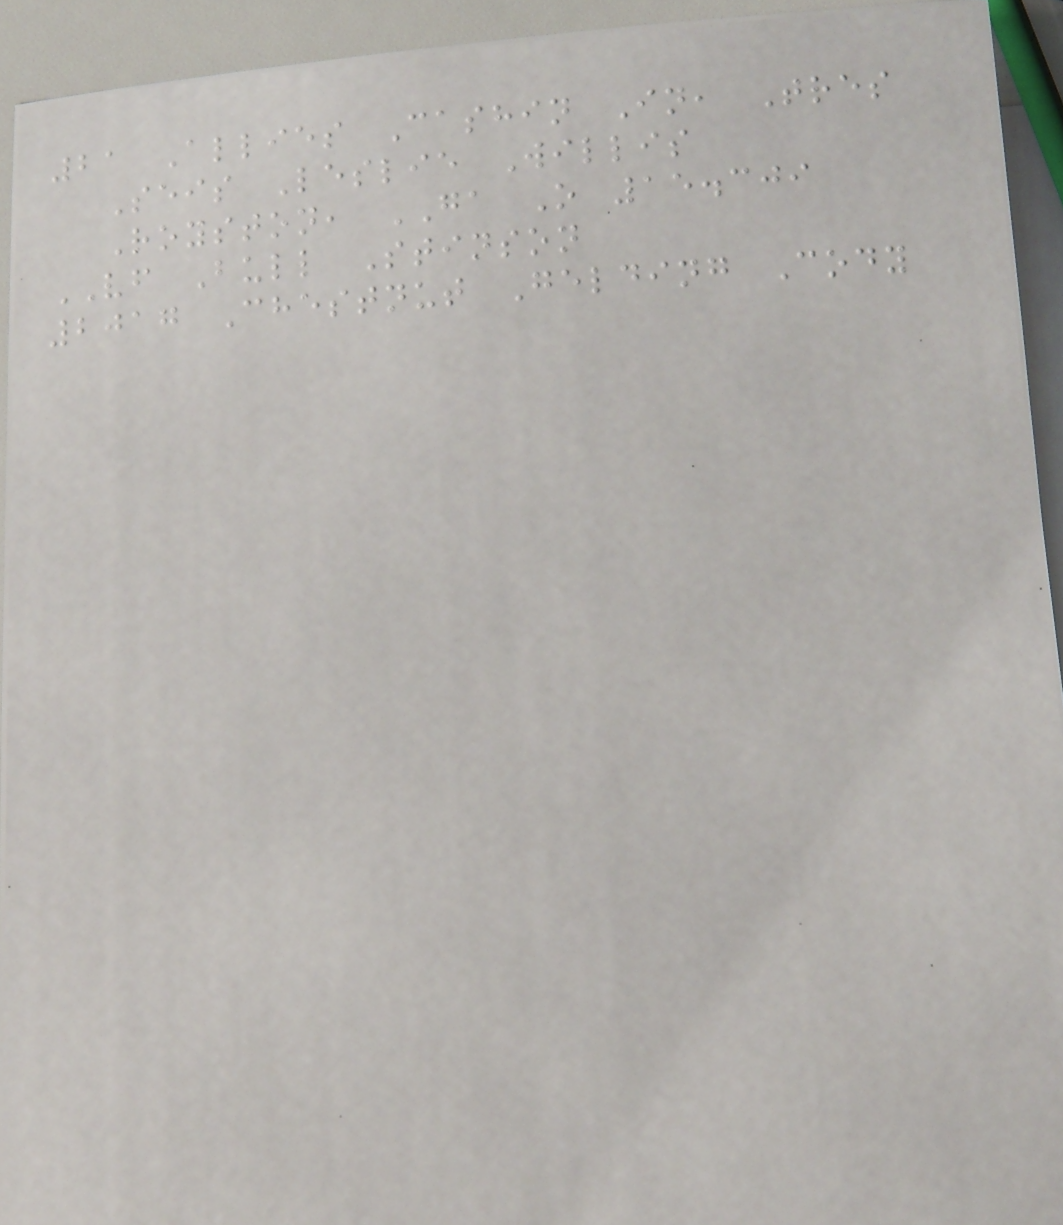21 Allies Cashin In, Tres
Seis Leslie Willis
Royston, GA O 15.309
VF Bull Stinson
2017 Chestnut Gelding Cody
